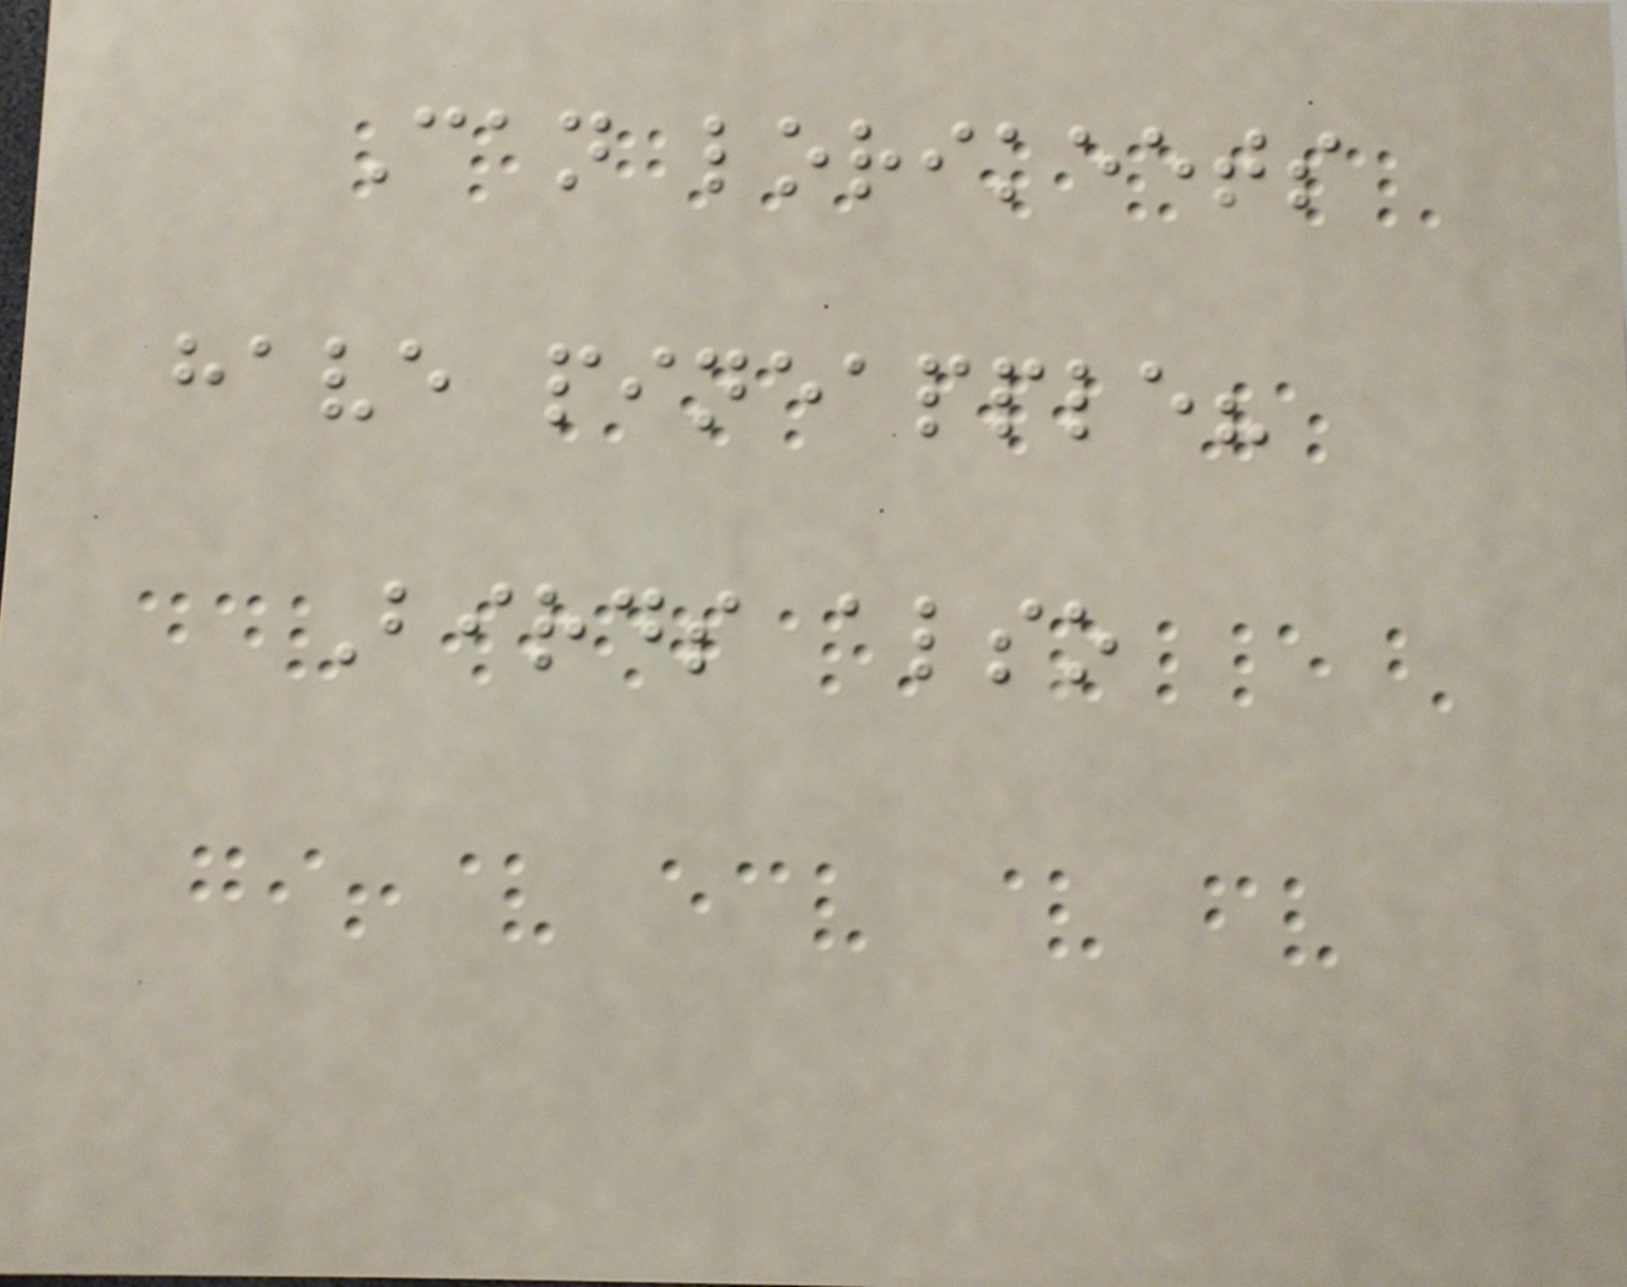Can lorikeets
have pineapple?
Birds also
